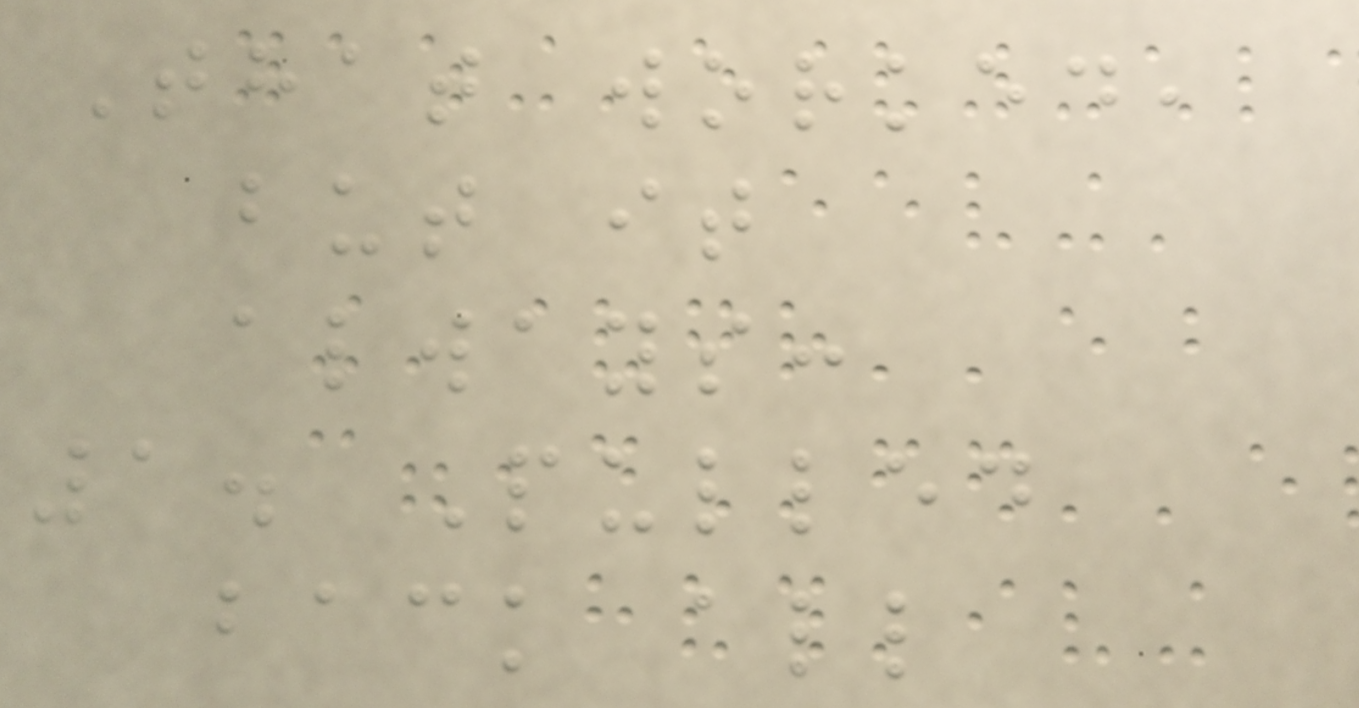That worked,
but it
always:
1. Pulled
back all
